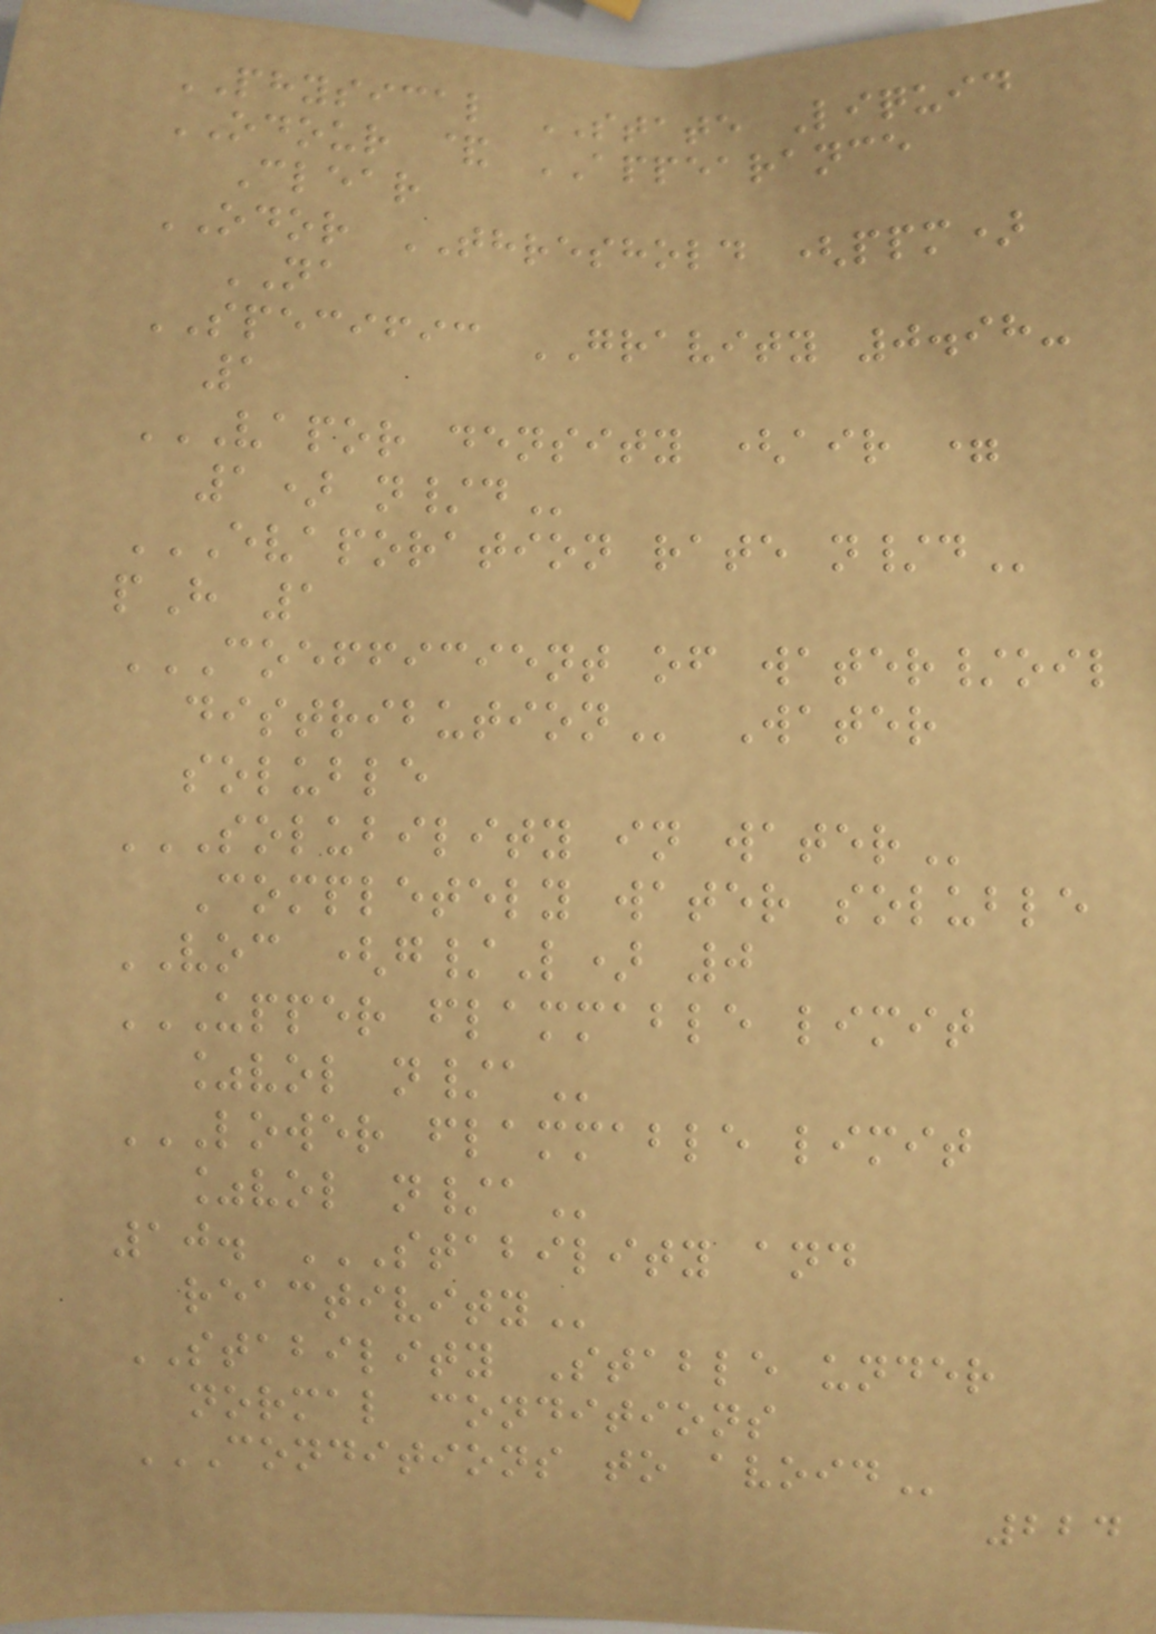PHYSICAL STATE Liquid
ODOUR & APPEARANCE
Clear
ODOR THRESHOLD (ppm)
NA
SPECIFIC GRAVITY 0.98-
1
VAPOR DENSITY (AIR =
1) N/D
EVAPORATION RATE N/D
pH 1
COEFFICIENT OF WATER/OIL
DISTRIBUTION Water
soluble
SOLUBILITY IN WATER
Completely water soluble
VOC (g/L) 0
UPPER FLAMMABLE LIMIT
%VOL N/A
LOWER FLAMMABLE LIMIT
%VOL N/A
10. STABILITY AND
REACTIVITY
STABILITY Stable under
normal conditions
CONDITIONS TO AVOID
224
